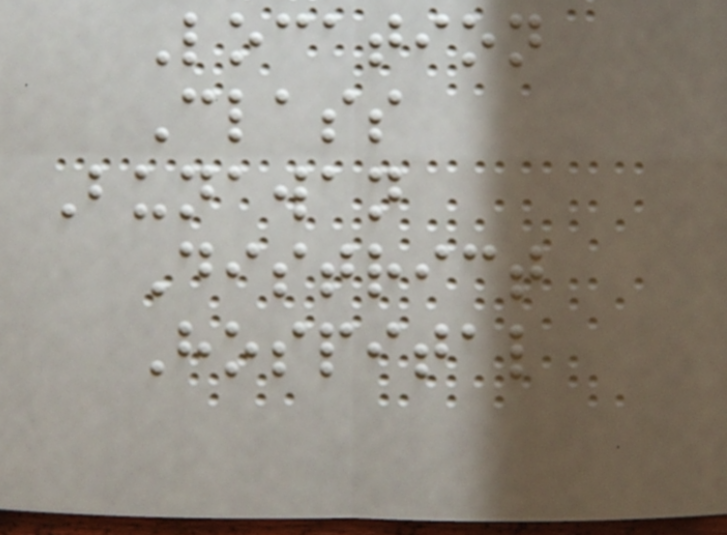Location
Class
Bunawan
District
Hospital
